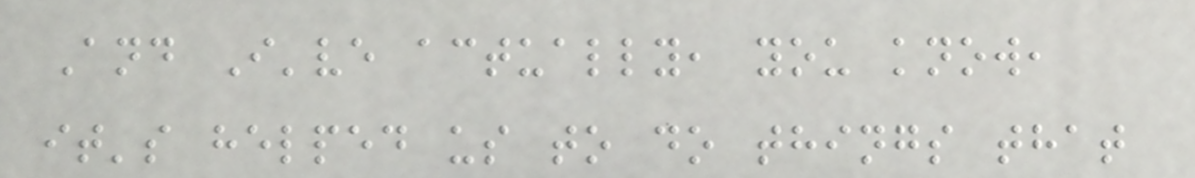And I've actually, you know,
it's helped us to do things that
